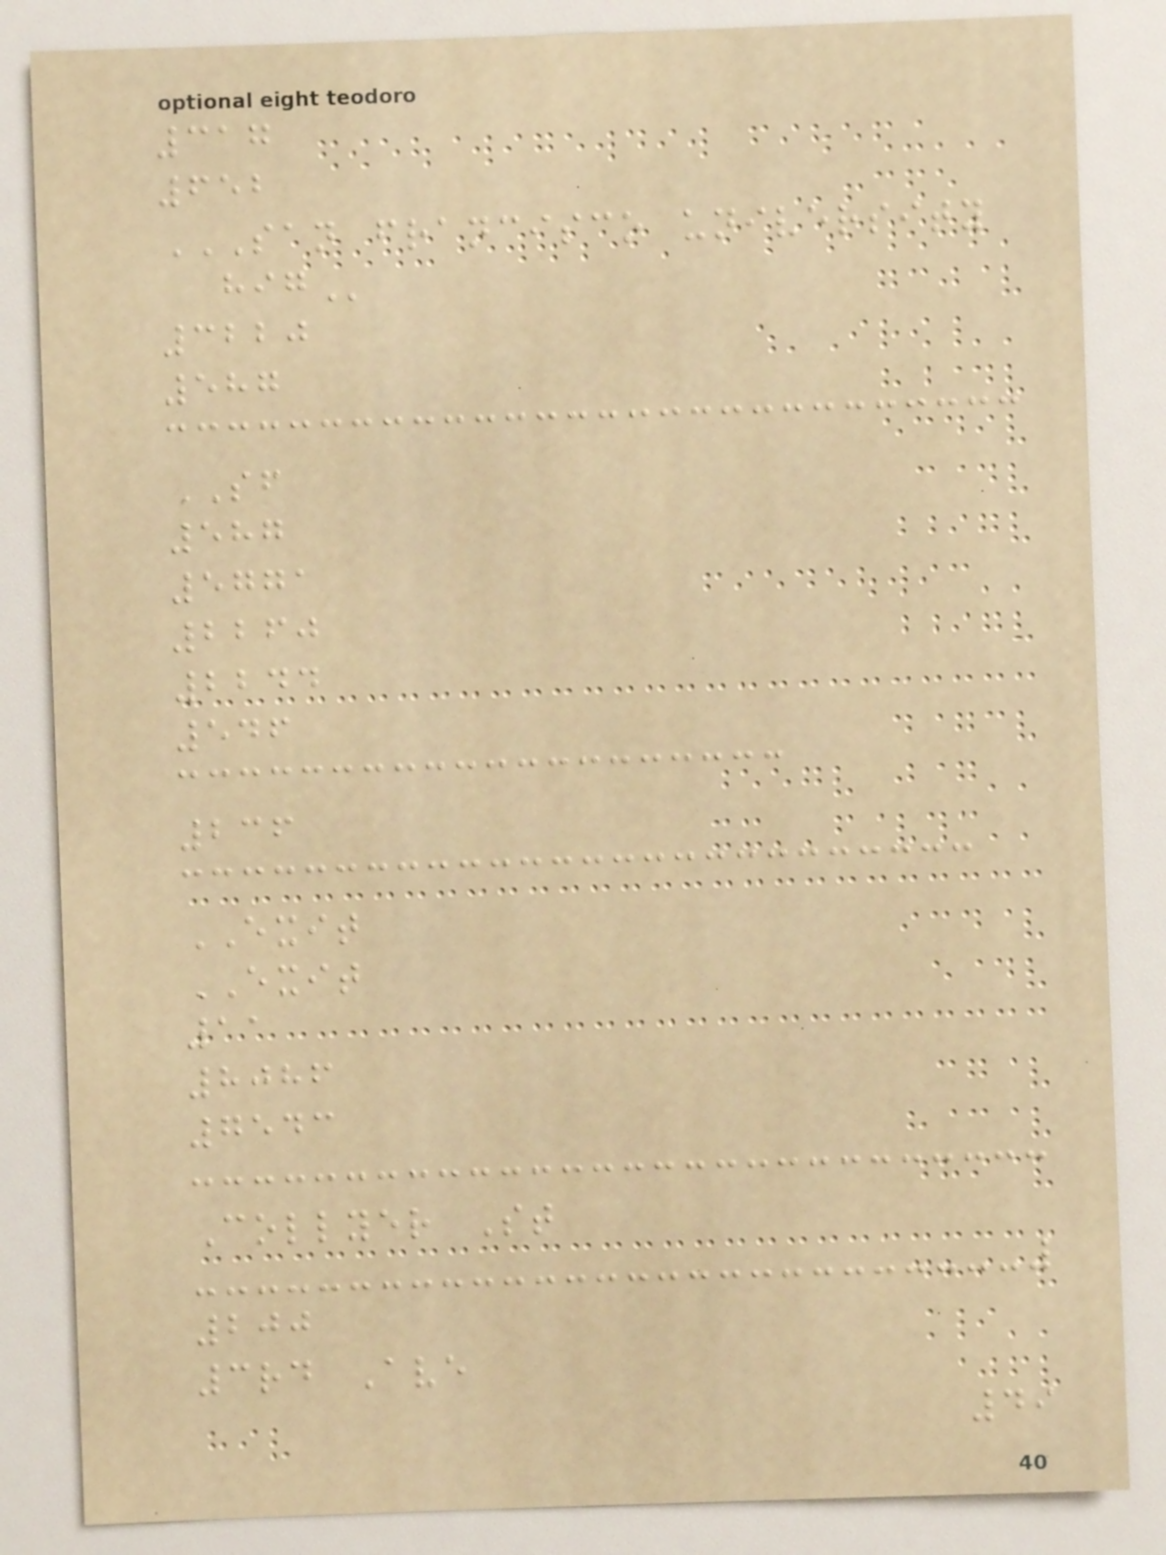317
652
SAN FRANCISCO UNIVERSITY
HIG
3220
587
SF
587
5771
2260
2244
546
236
EXIT
EXIT
11
8086
7543
Collyer St
200
3rd Ave
49
